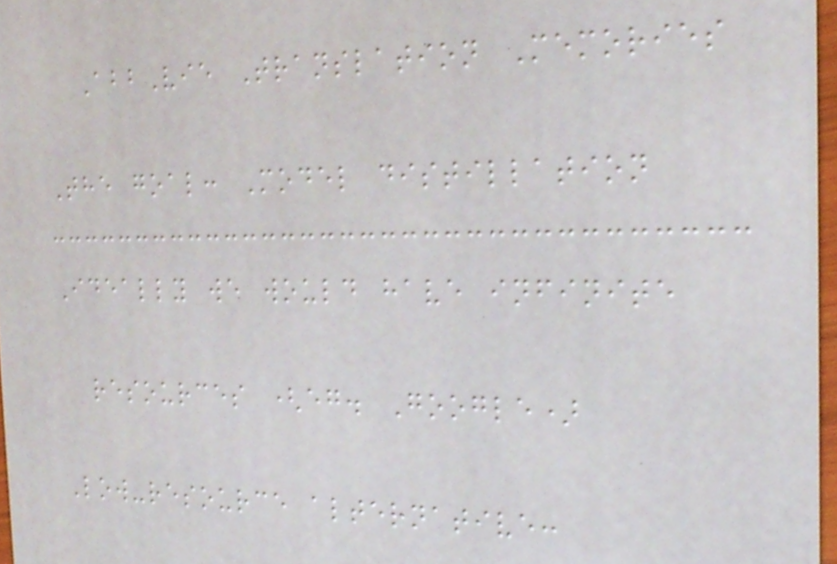AbbVie Translation Memories
The goal: Model distillation
Ideally we would have infinite
resources (eg. Google)
Low-resource alternative:
